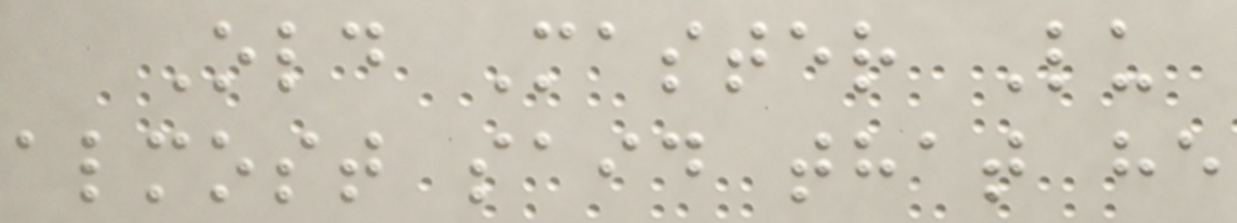Old Master Lu
almost said that he
